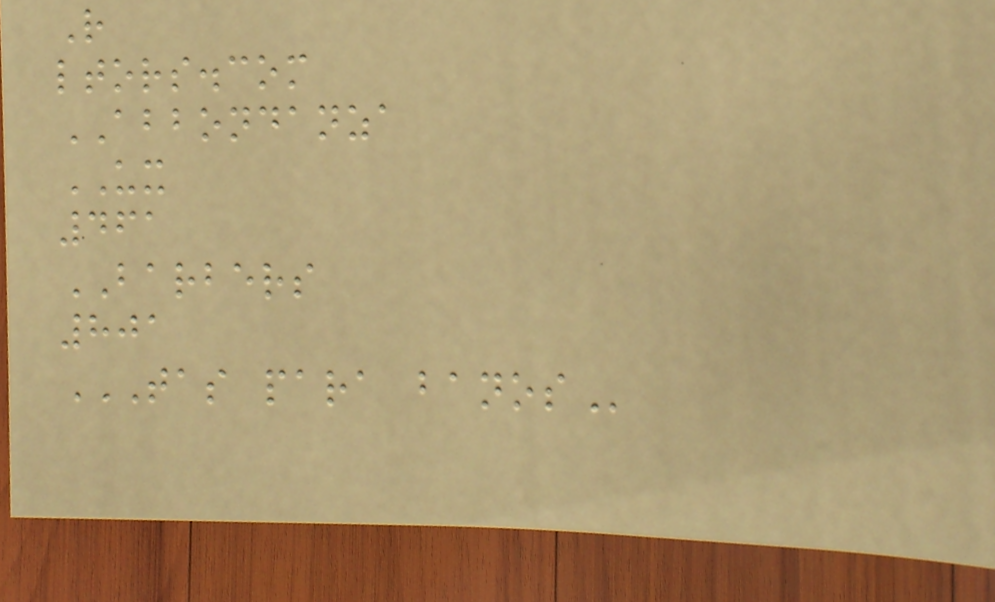R
ltors.com
ABBONDANZA
UX
461
BARBERS
801
TAS PARA BANOS
